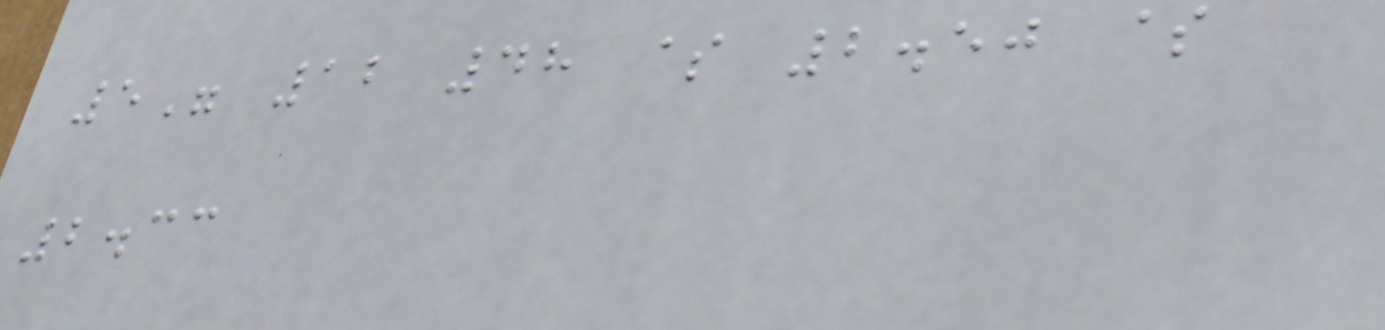5" 12 48 $ 2.50 $
2.33
